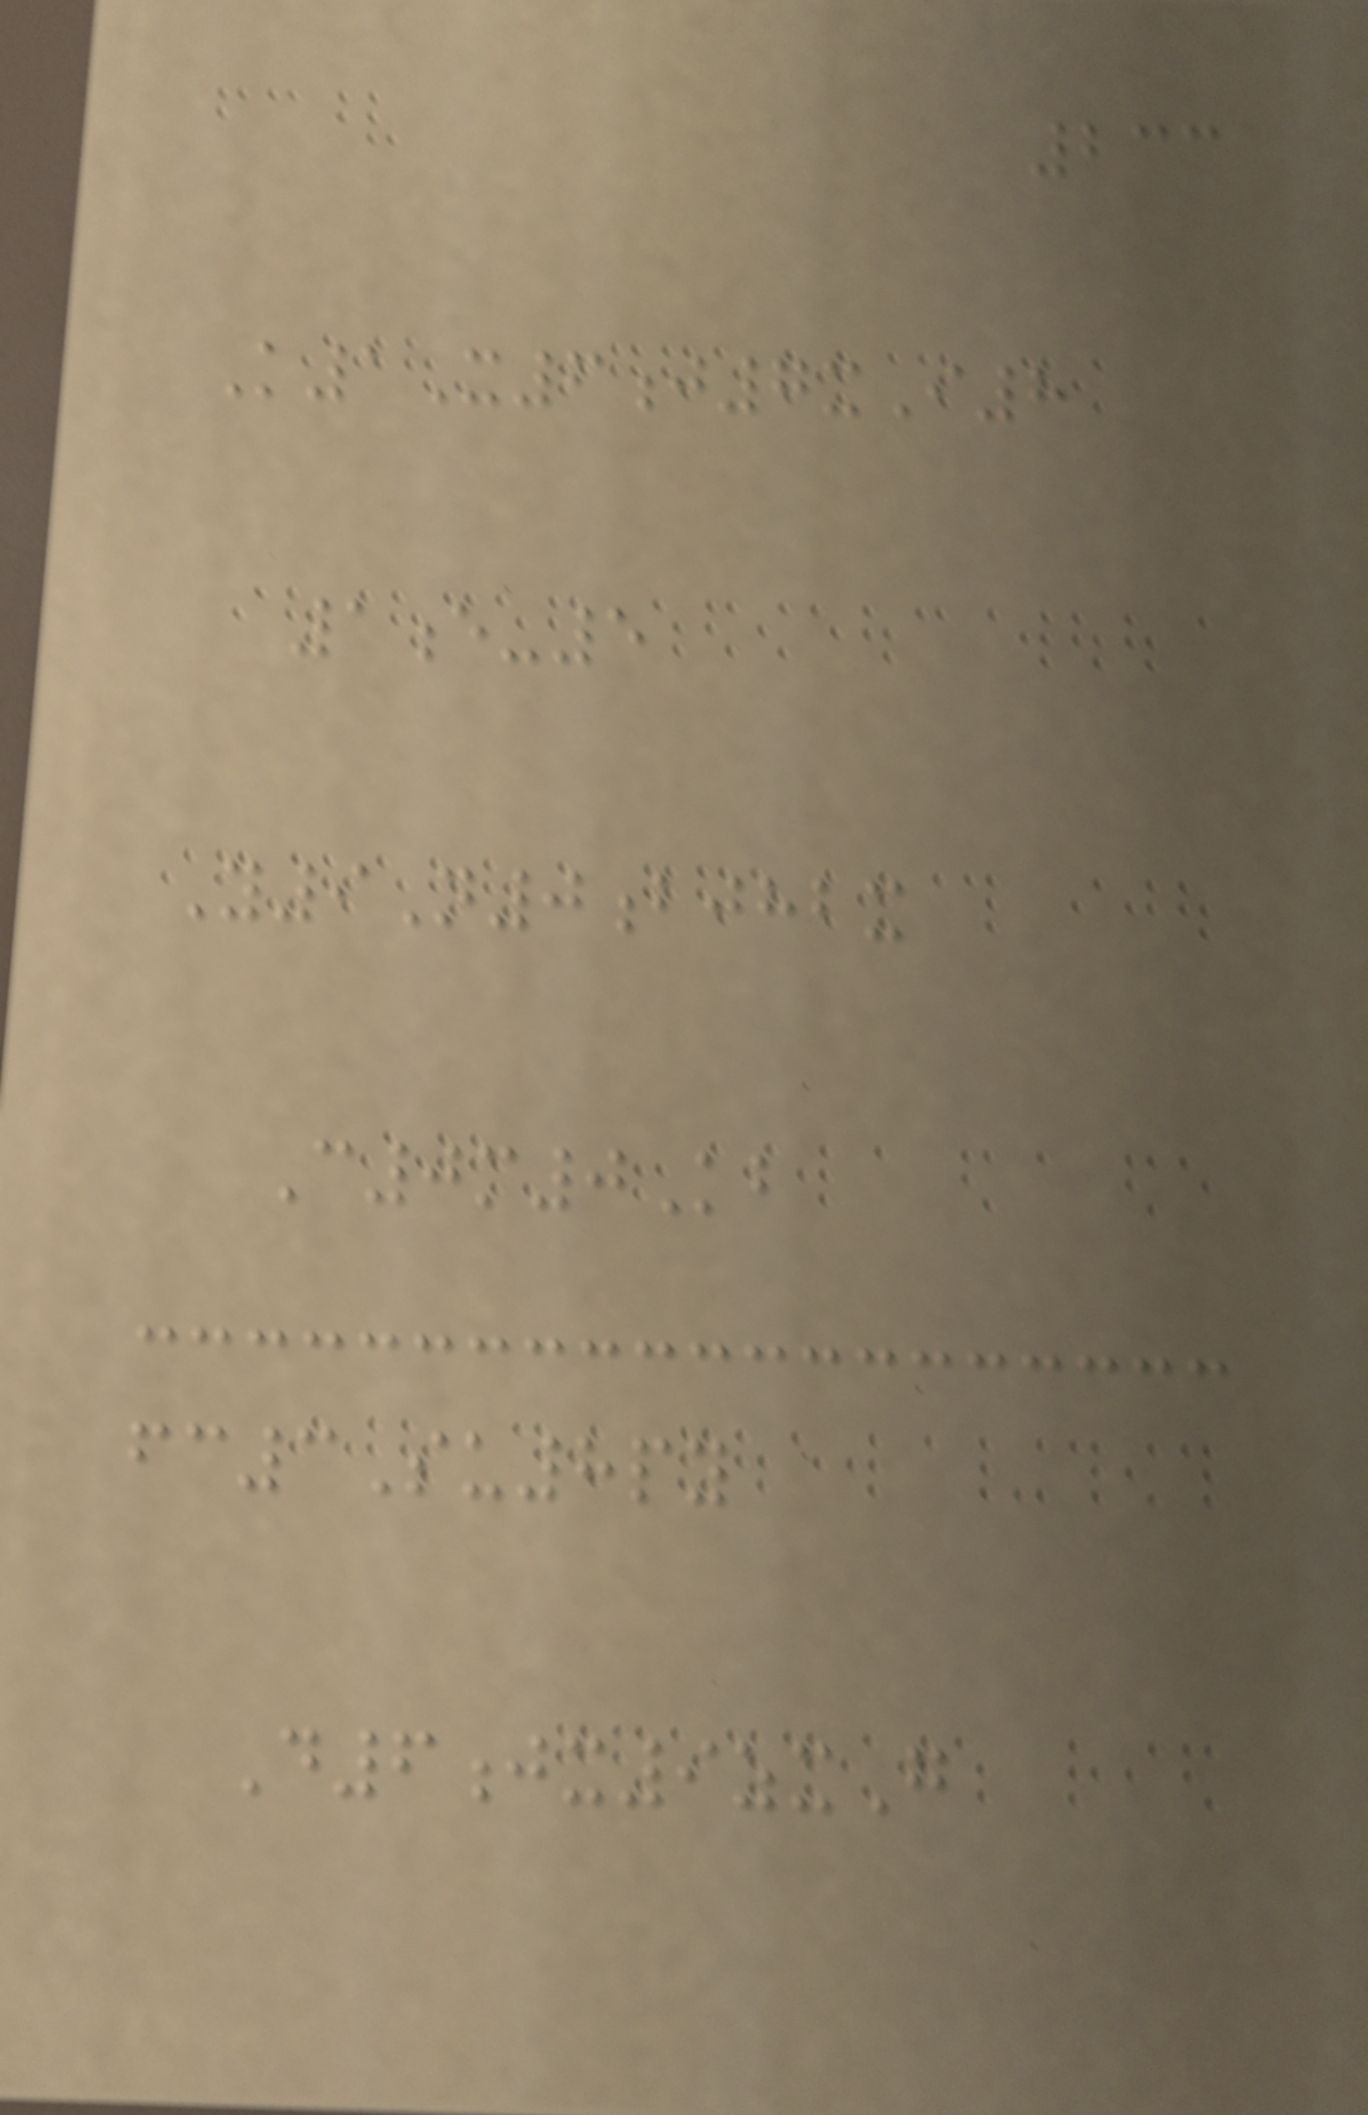233
K1X6j7xI8
1e-5
Y9N0bjhbx
C0m0Kb
fc3Su8py
D6jx9zxG
